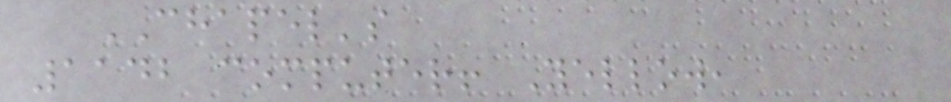CHAPEL's
1142 computer! Yellow,
